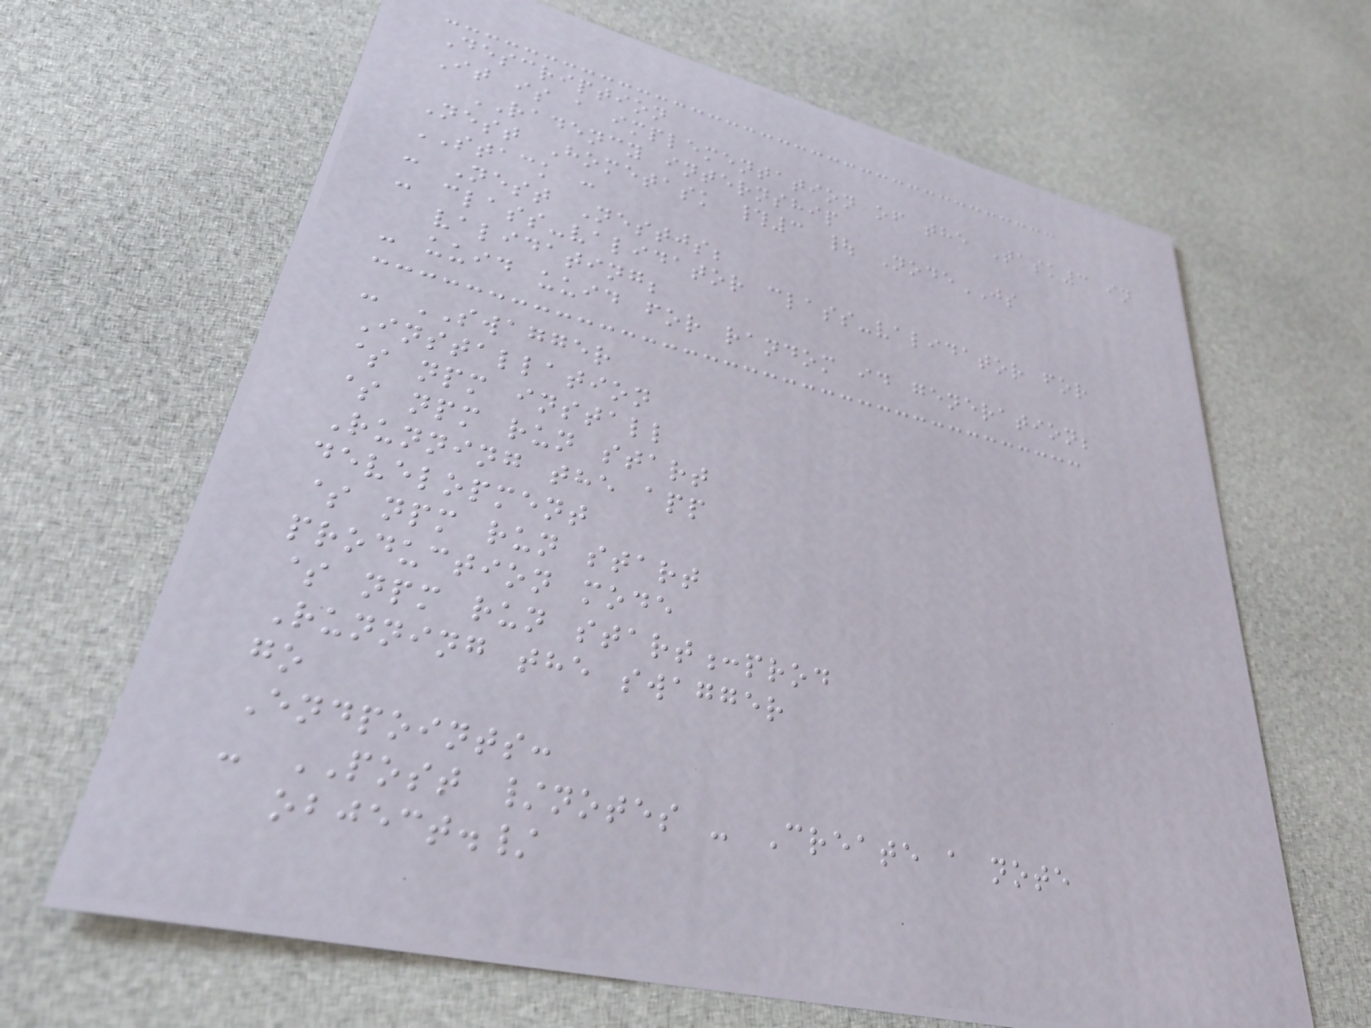Description
It is a implementation of the Task3 in
RADENCY internship
Nest Hometask #3 | NodeJS
STACK :
- Nest Nestjs;
- class-validator class-validator for
validating;
- uuid uuid for random id generation;
- SWAGGER
Installation
$ npm install
$ npm run start
Running the app
development
$ npm run start
production mode
$ npm run start:prod
Running the swagger
go
Endpoints:
- POST /notes - Create a note
object./
